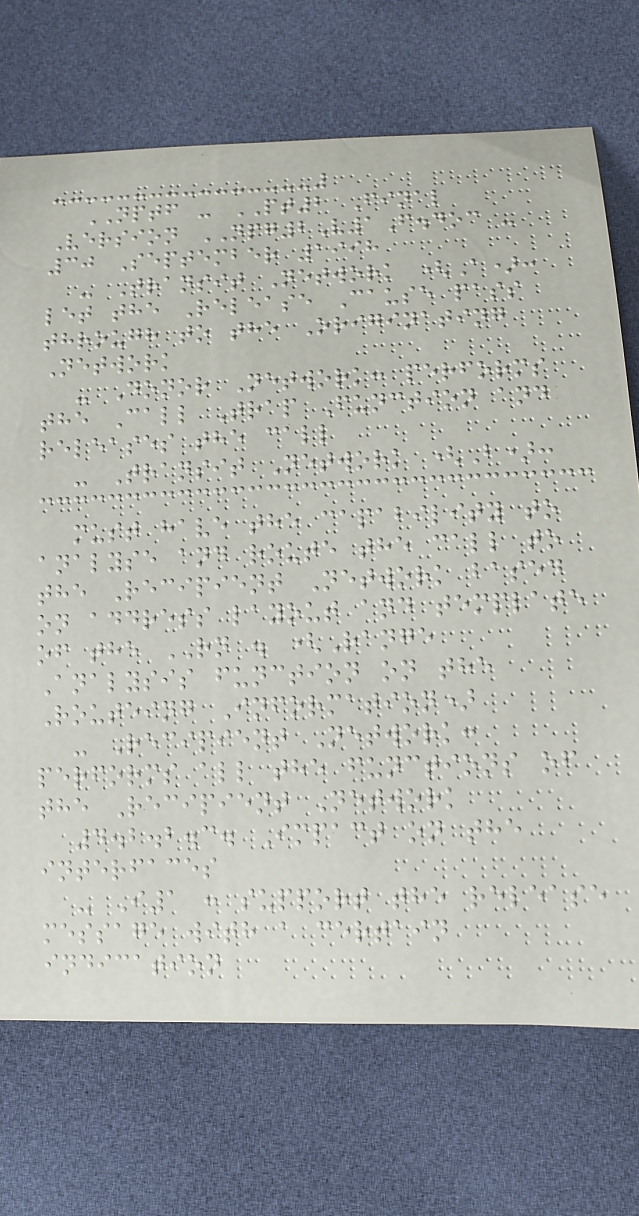NPTF - PT2 Final
Version NPG2V1F.doc -
30 September 1998
- Transit Network (A):
let the Release Cause pass
through to the Originating
Network
- Donor Network: performs
the Call Trap Function and
releases the call
- Transit Network (B):
must have the capability to
analyse and route the call to
the Recipient Network based
on address layout and template
of the RN . (Range
Analysis function on the
Routeing Information)
- Recipient Network:
performs all the functions of
the Recipient Network
4.2.2.3. Impact on the
interfaces
- I1 : support the release
message with a certain
indication
